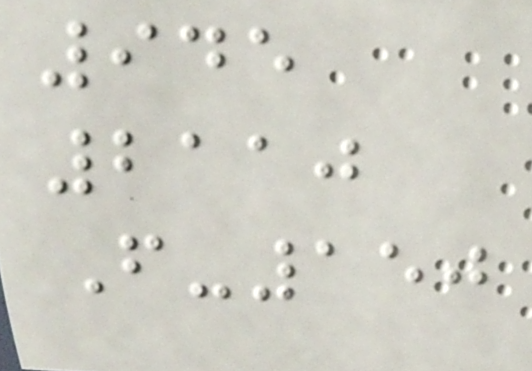945
2110
F-150
